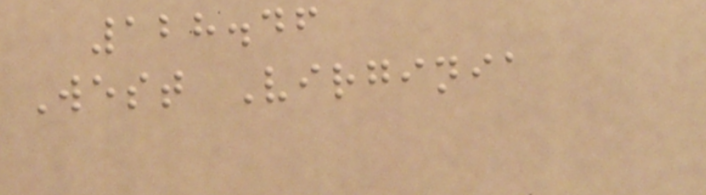128.46
West Virginia
